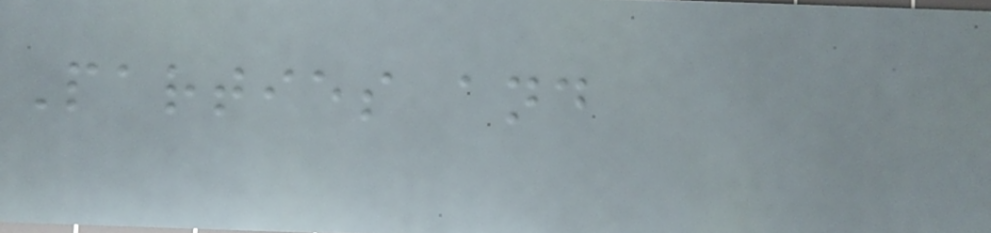Parties and
